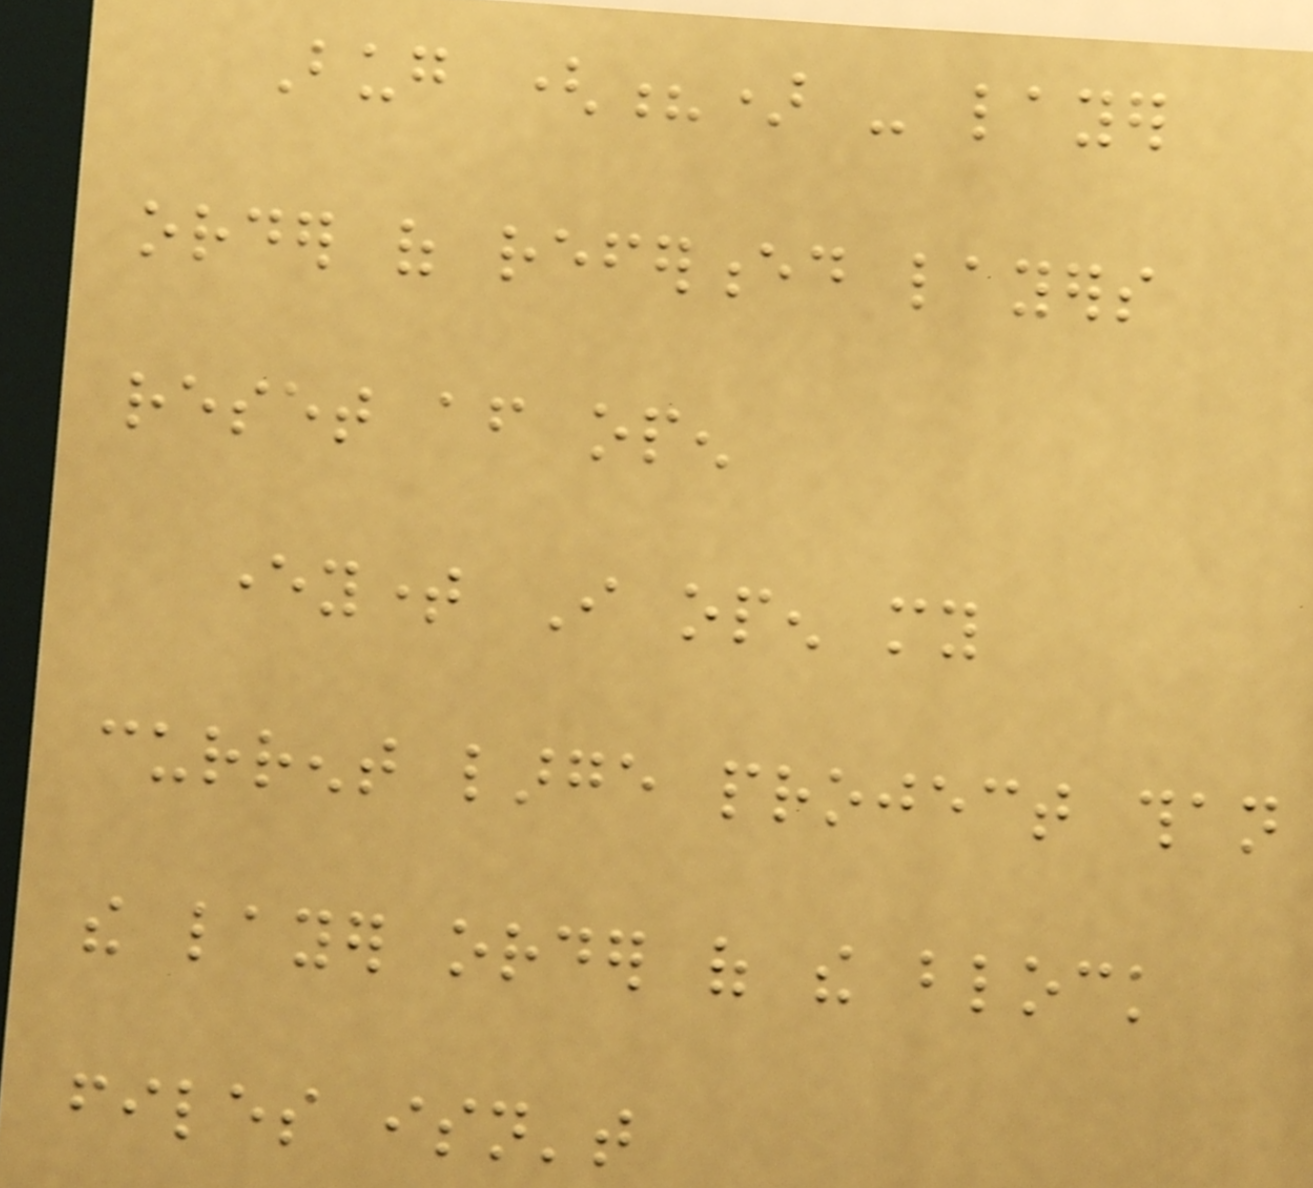Bug (?) - layer
order of referenced layers
reset after open
everytime I open my
current large project than
the layer order of the block
files isn't
